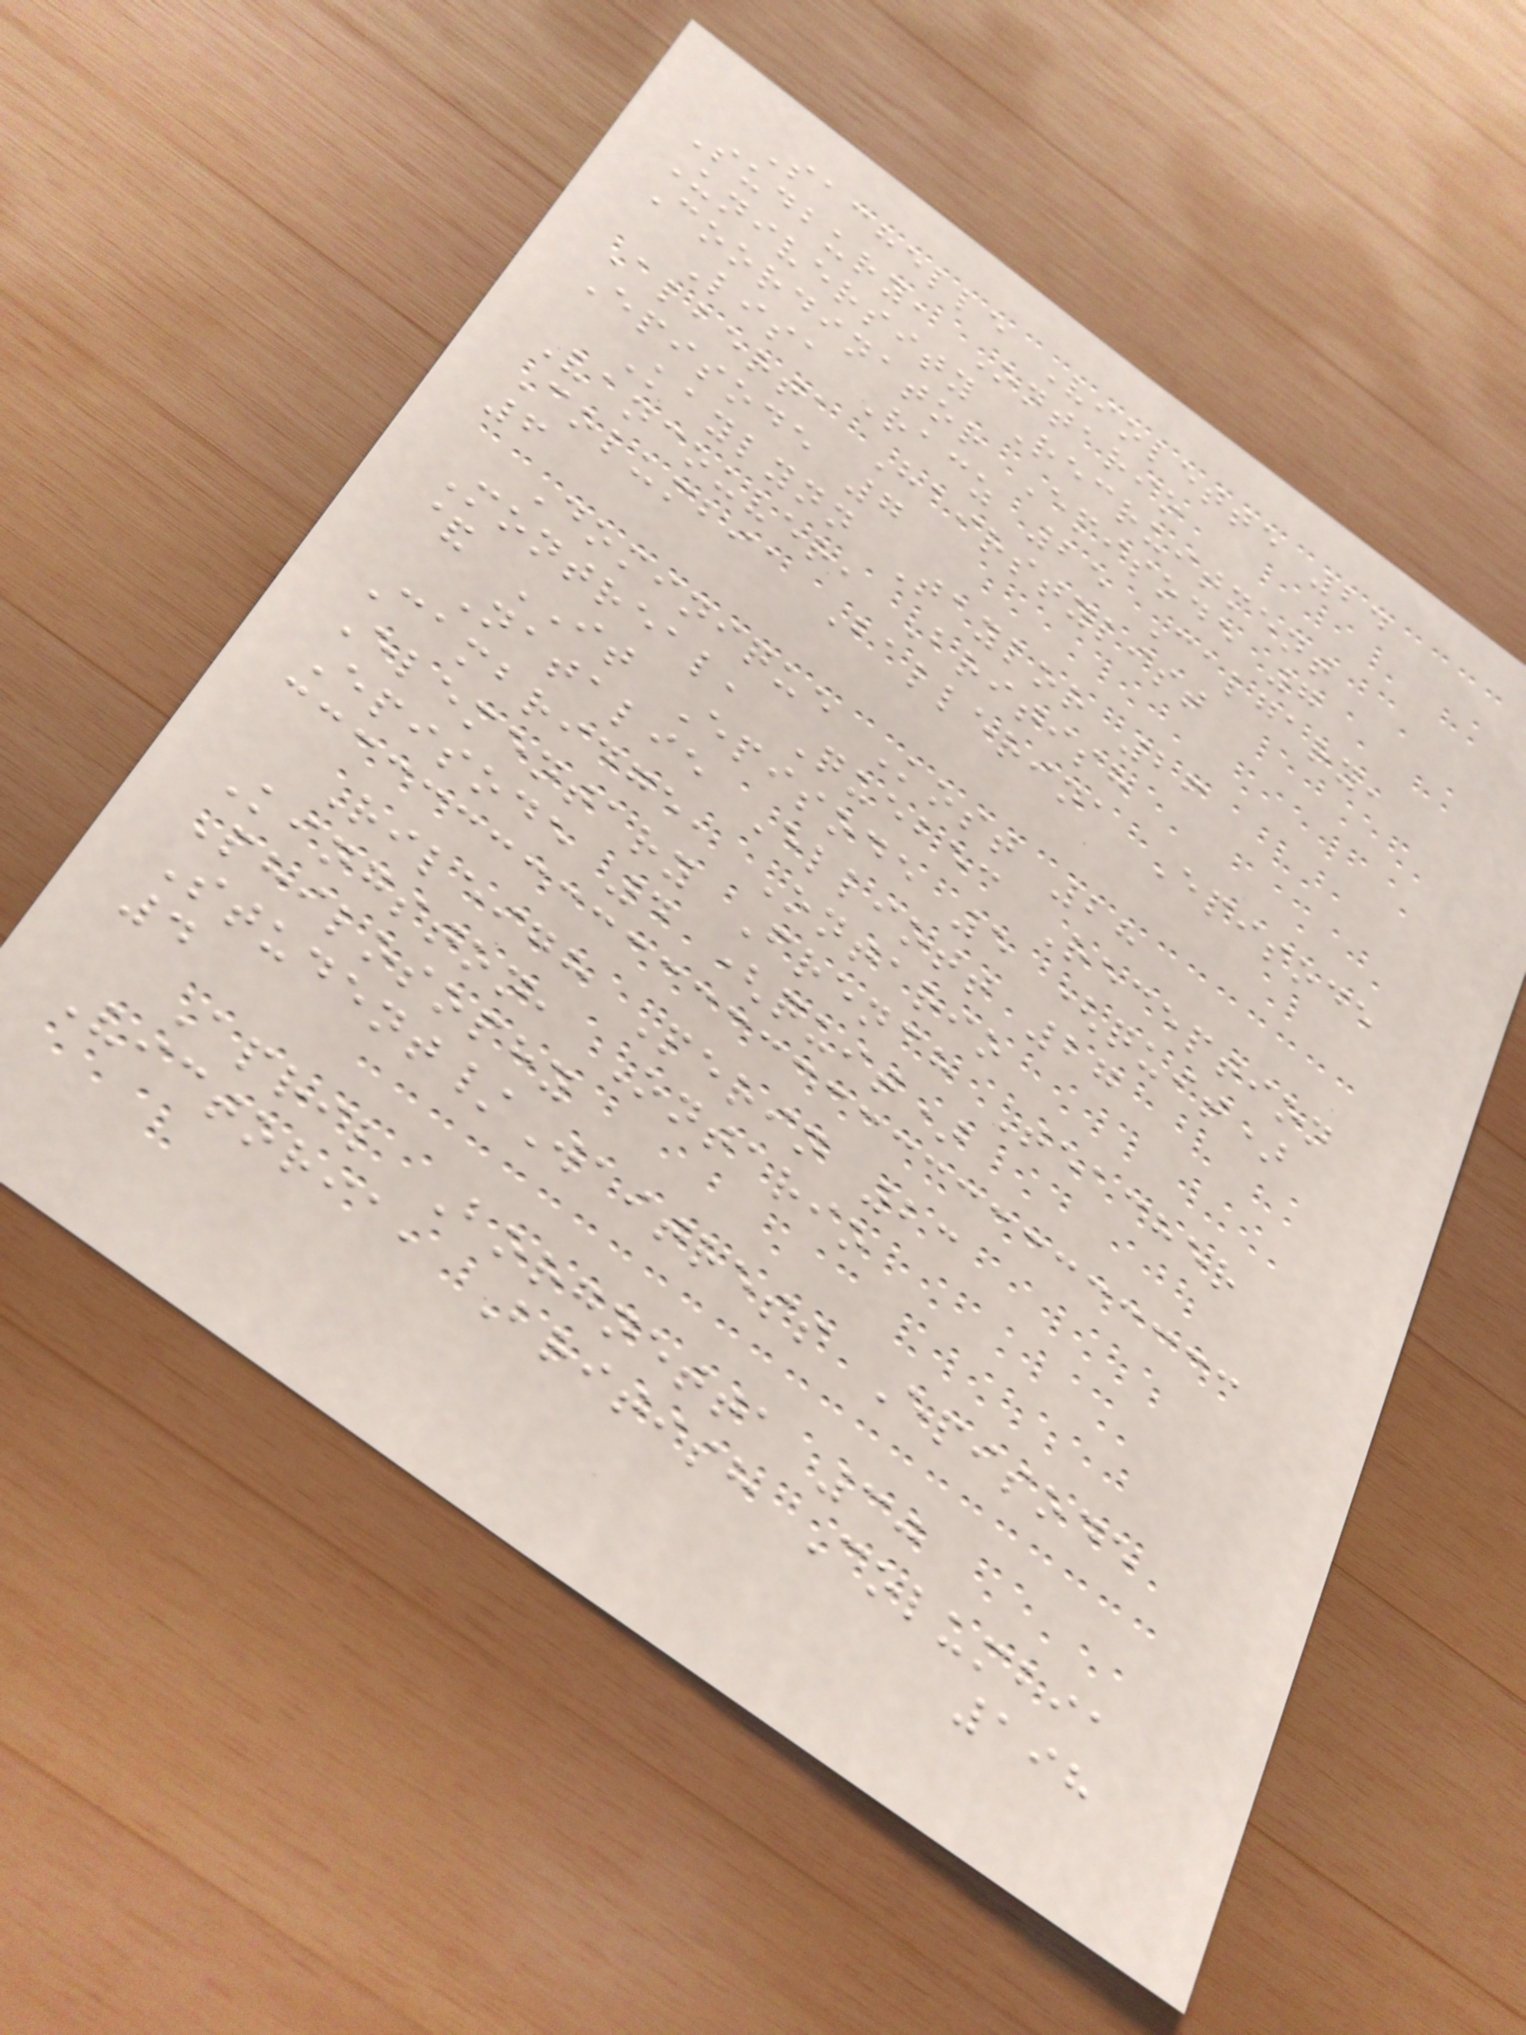Sachelle Violette 24
Sudbury, Ontario
University Recruitment
Coordinator Episode 7
Lisa Racz 25 Calgary,
Alberta Hairstylist
Episode 7
Kaylynn Taylor 26
Vancouver, British
Columbia Ballerina Episode
6
Dominique Kost 28
Montreal, Quebec Reception
& IT Episode 5 (quit)
Natalie Elliott 27
Cambridge, Ontario
Elementary French Teacher
Episode 4 (quit)
Rileigh Perin 23
Kingston, Ontario
Philosophy
Student/Waitress Episode
4
April Borgnetta 30
Victoria, British Columbia
198
